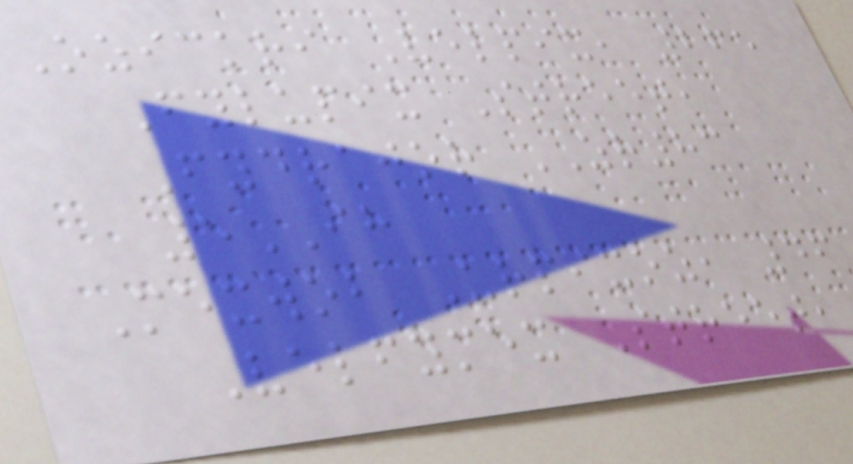Ozickri Velpix, 265
Fylupix Street,
Fydrajor ZR83
5IH
Mexwob Urpixoz, 46
Velfymex Street,
